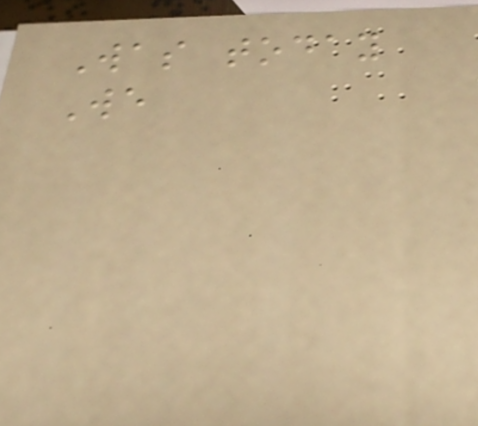Was today
We
